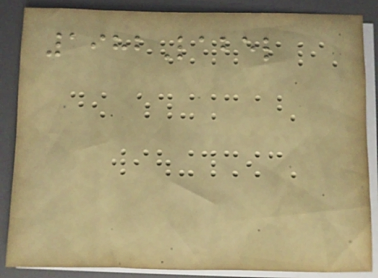1982Label
